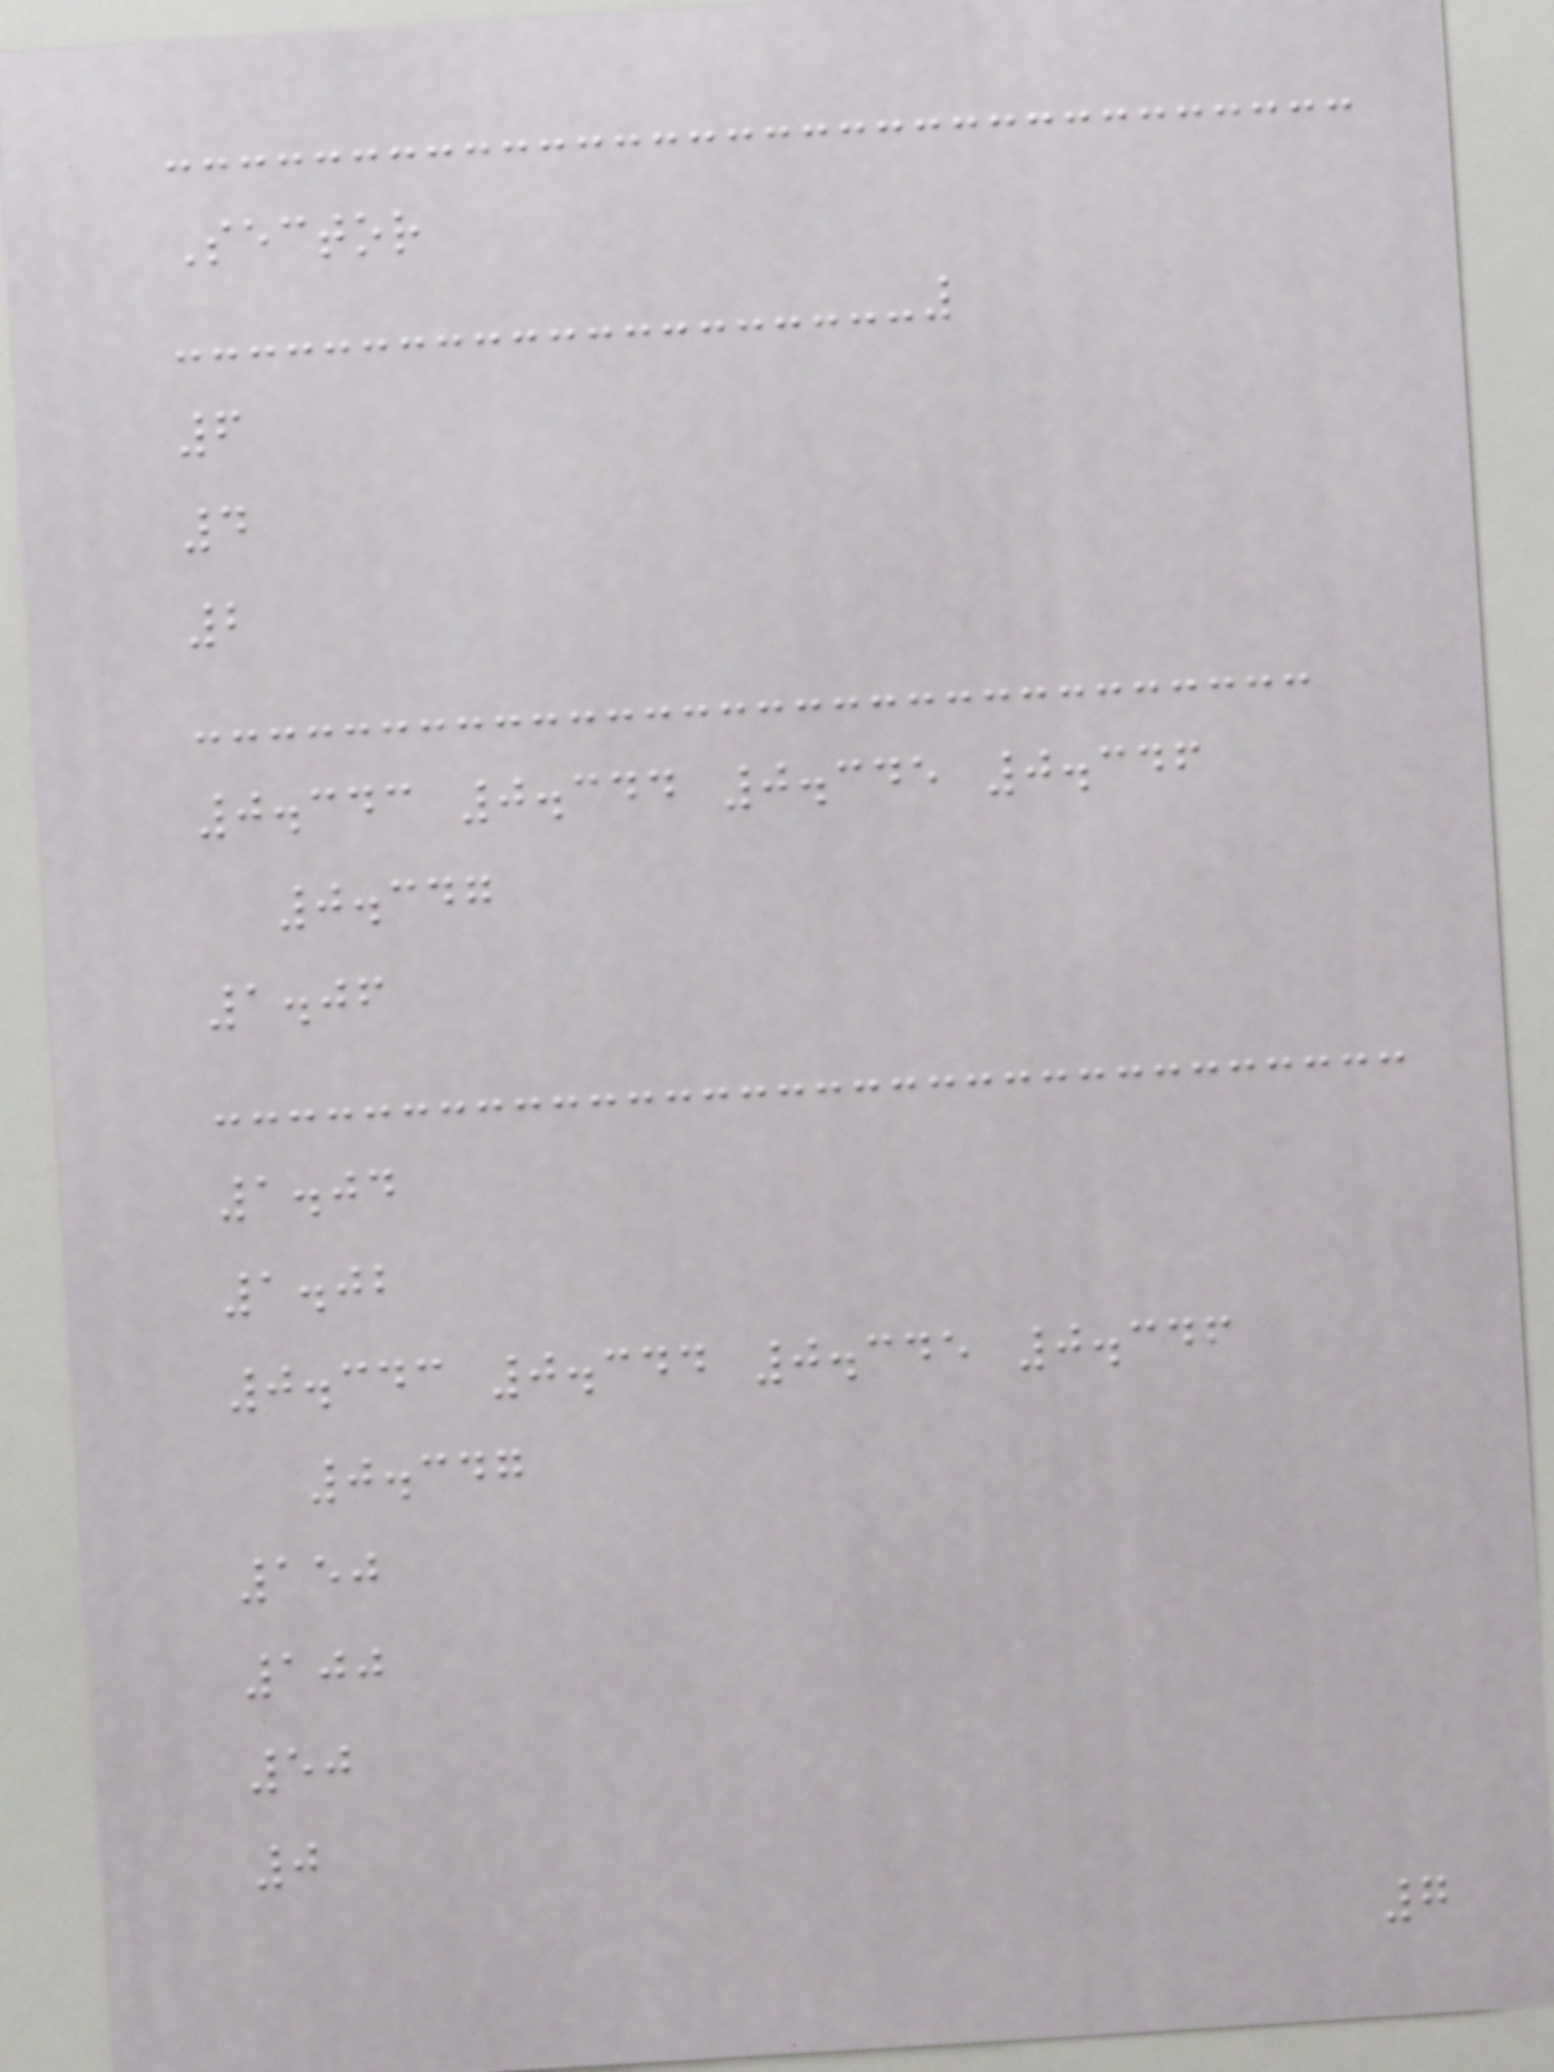Sector
6
4
2
0.343 0.344 0.345 0.346
0.347
1.06
1.04
1.02
0.343 0.344 0.345 0.346
0.347
150
100
50
0
7
